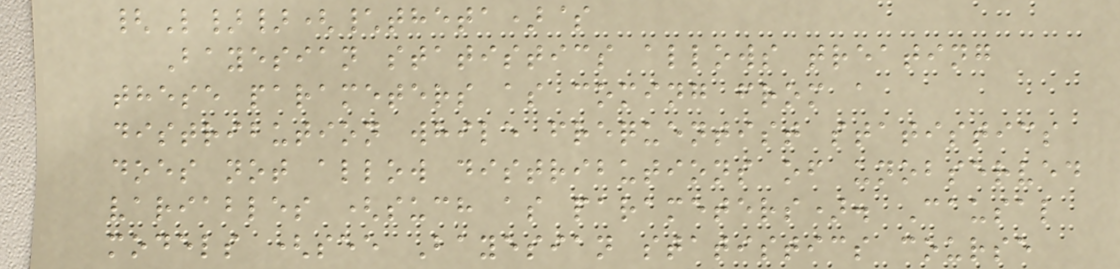{L}}(\theta)$
Bayesian statistics allows treating
these parameters as coming from a
distribution while frequentist statistics
does not allow distributions of unobserved
variables (such as parameters). Causal
models (see Bayesian statistics course
